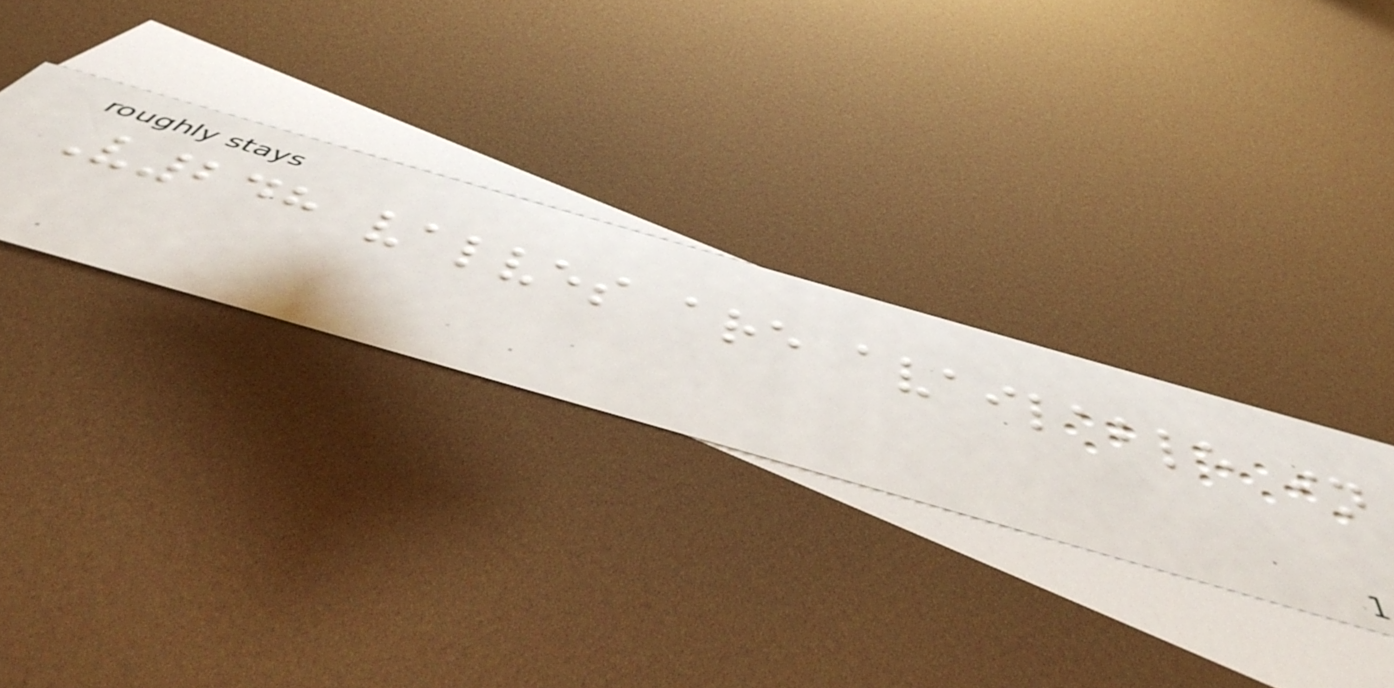V248 valves are available in
